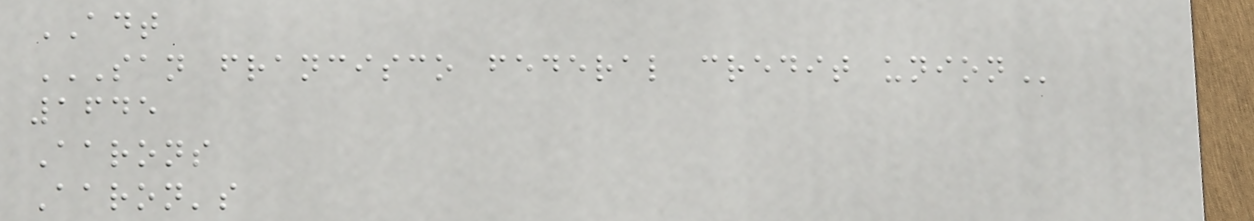ADT
SAN FRANCISCO FEDERAL CREDIT UNION
1645
Aarons
Aaron's
